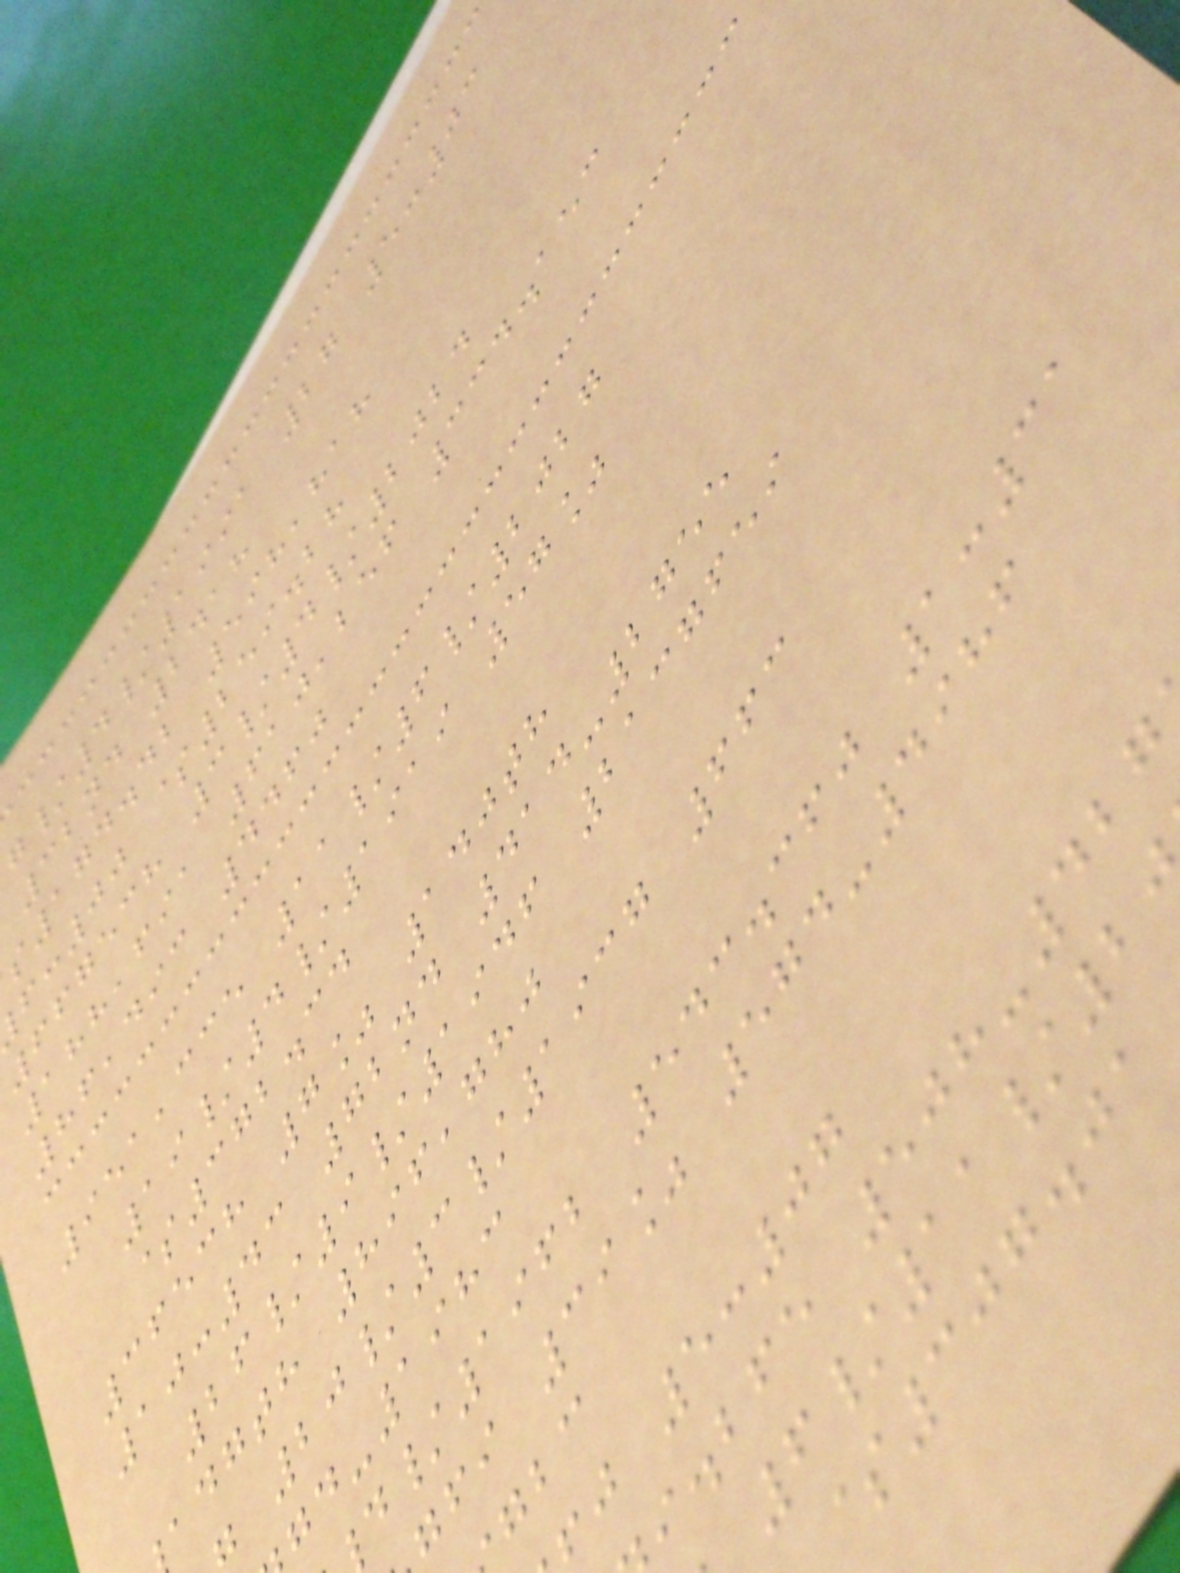/4/1991 27 5:03
32nd 2418
174.42 598,818
:00 $259.28
667538 3/4/2024
188,691 610,256 334.153
86,493 4460
951,335 11/6/2027
19/4/1919 57%
$372.34
36538 7% 140th
10:43 72nd 414-2755
26/9/1946 2137659
adgth 896,780
20/3/1937 663
-1983
/1962 543.360 1:31
gfi 39% 574-4986
j 5:07
i.bfe 508-427
6/11/2
$307.01
